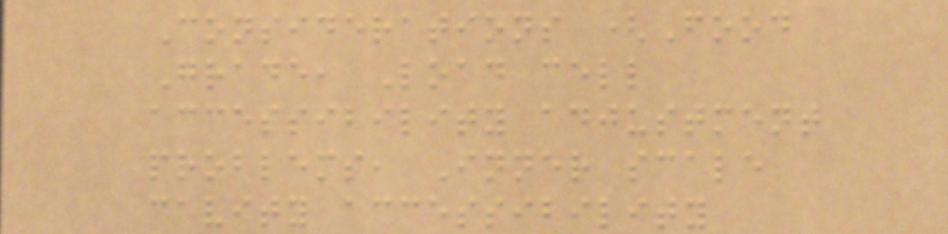Considerations (Food
Grade, Load cell
accessibility adjustment
problems, Inner scale
cavity accessibility
